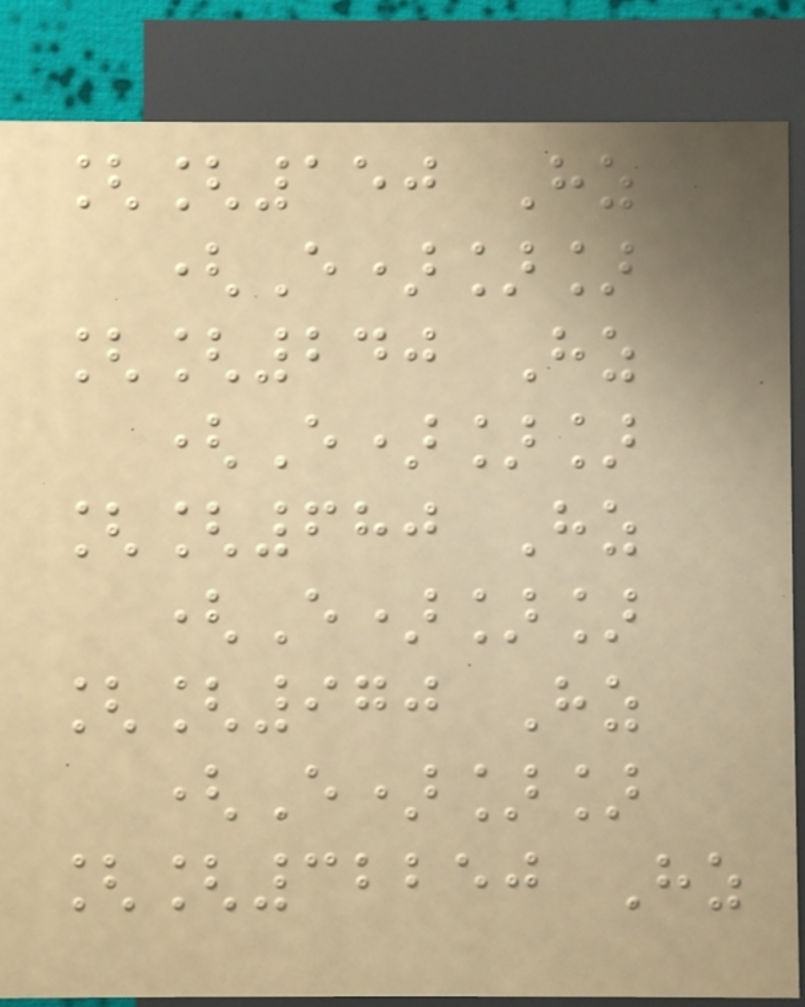[[150 Hz
(E)]]
[[240 Hz
(E)]]
[[680 Hz
(E)]]
[[970 Hz
(E)]]
[[32250 Hz
